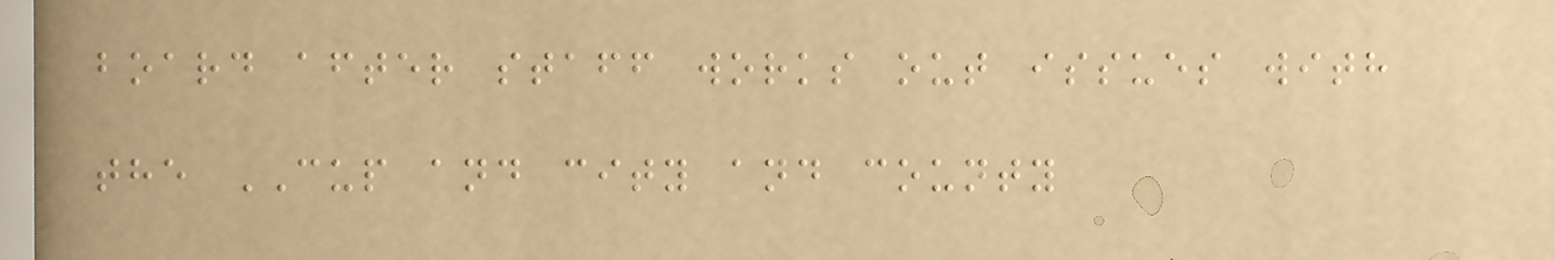board after staff works out issues with
the CUP and city and county
